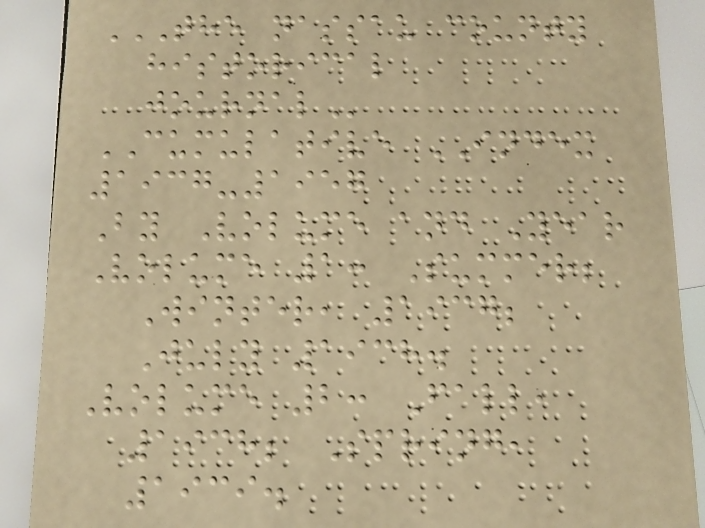THE NASSAU COUNTY
HISTORICAL
JOURNAL
CUMULATIVE INDEX
1937-1957
By Volume and Year
Volume 1: Summer;
Winter, 1937;
July 1938.
Volume 2: Fall,
1938; Spring,
1939.
